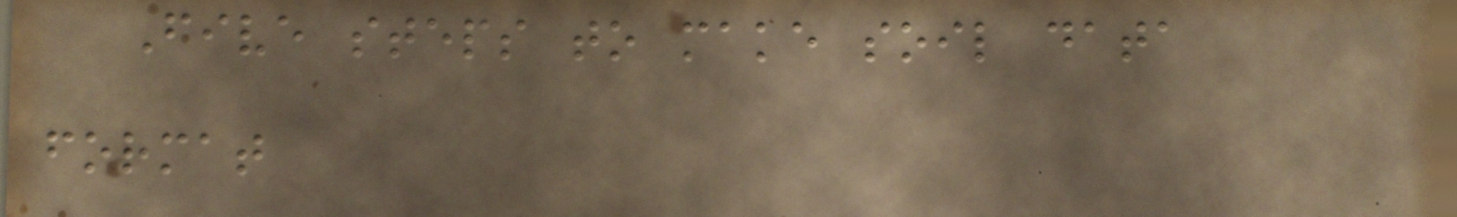Five steps to make soil data
format
